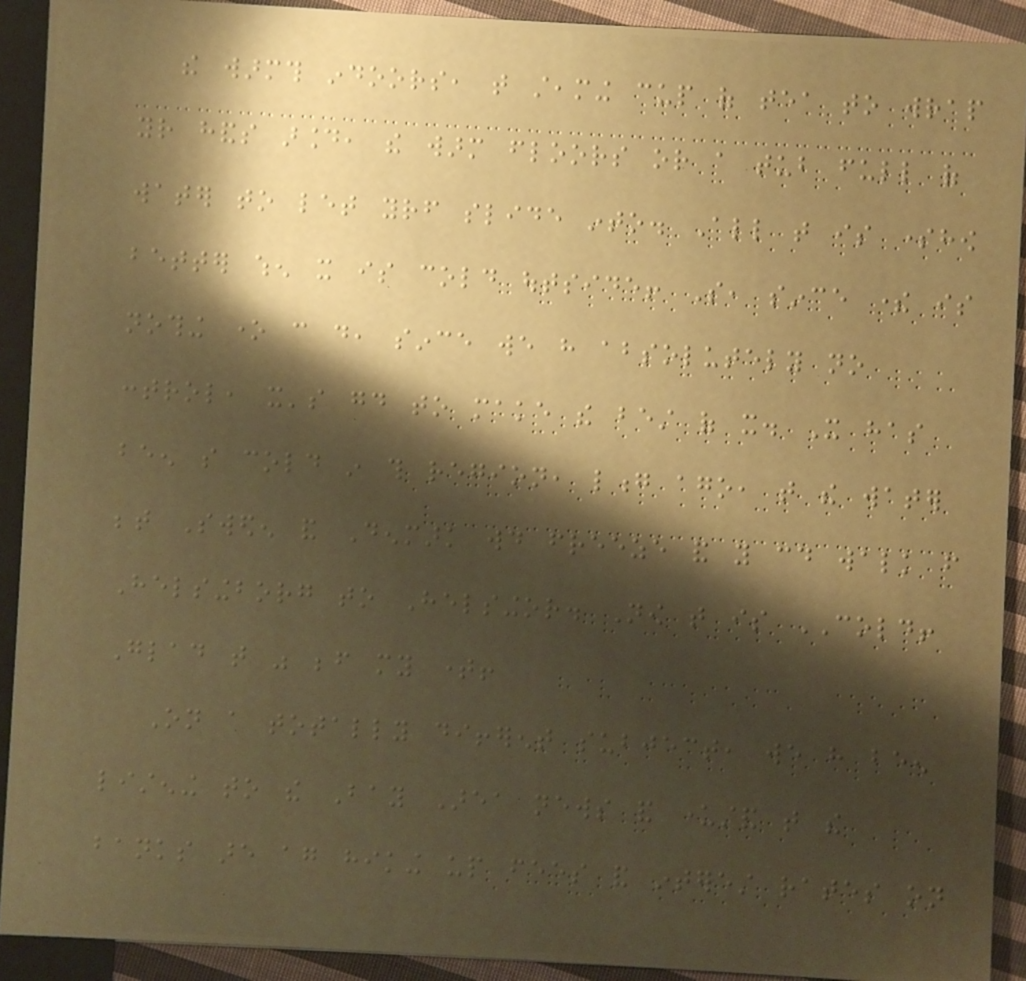the warmth indoors, that steaming cup of tea to wrap
your hands around, the warm floors or a tub full of
water to let yourself slide into. All that is somehow
better when it is cold outside! So, since there is
nothing one can do, since we have absolutely no
control, it's good to make the best of it. It has
been so cold in this region, long ago, that the water
between Sweden and Denmark would freeze and you could walk from
Helsingborg to Helsingor. Now that is COLD!
Glad that was before my time!
On a totally different subject, we have been
listening to the Bay Area news and understand that the
banks are again hiking up fees and interest rates on
